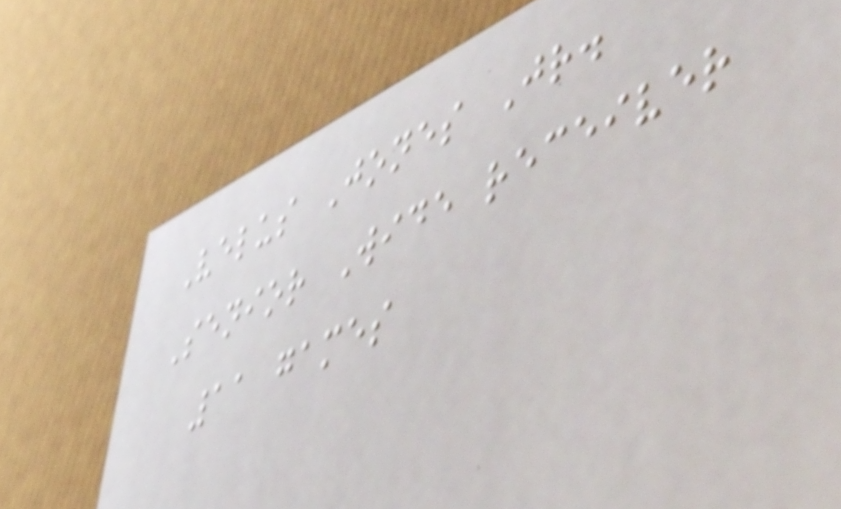Velus Jones Jr.
Senior Wide receiver
11 games
